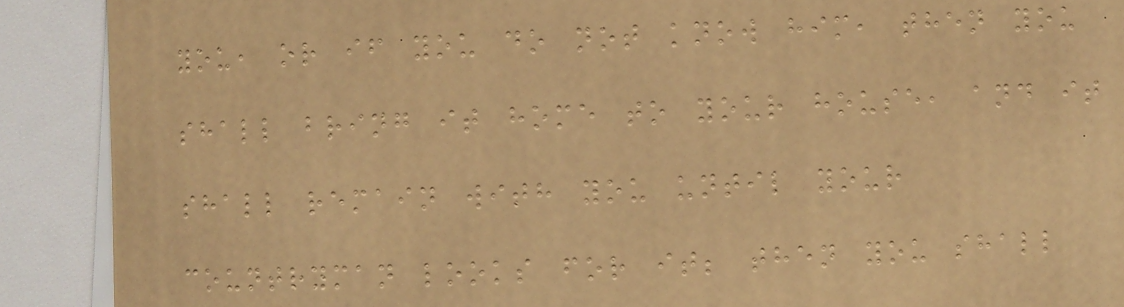you, or if you do not know him, then you
shall bring it home to your house, and it
shall remain with you until your
countryman looks for it; then you shall
